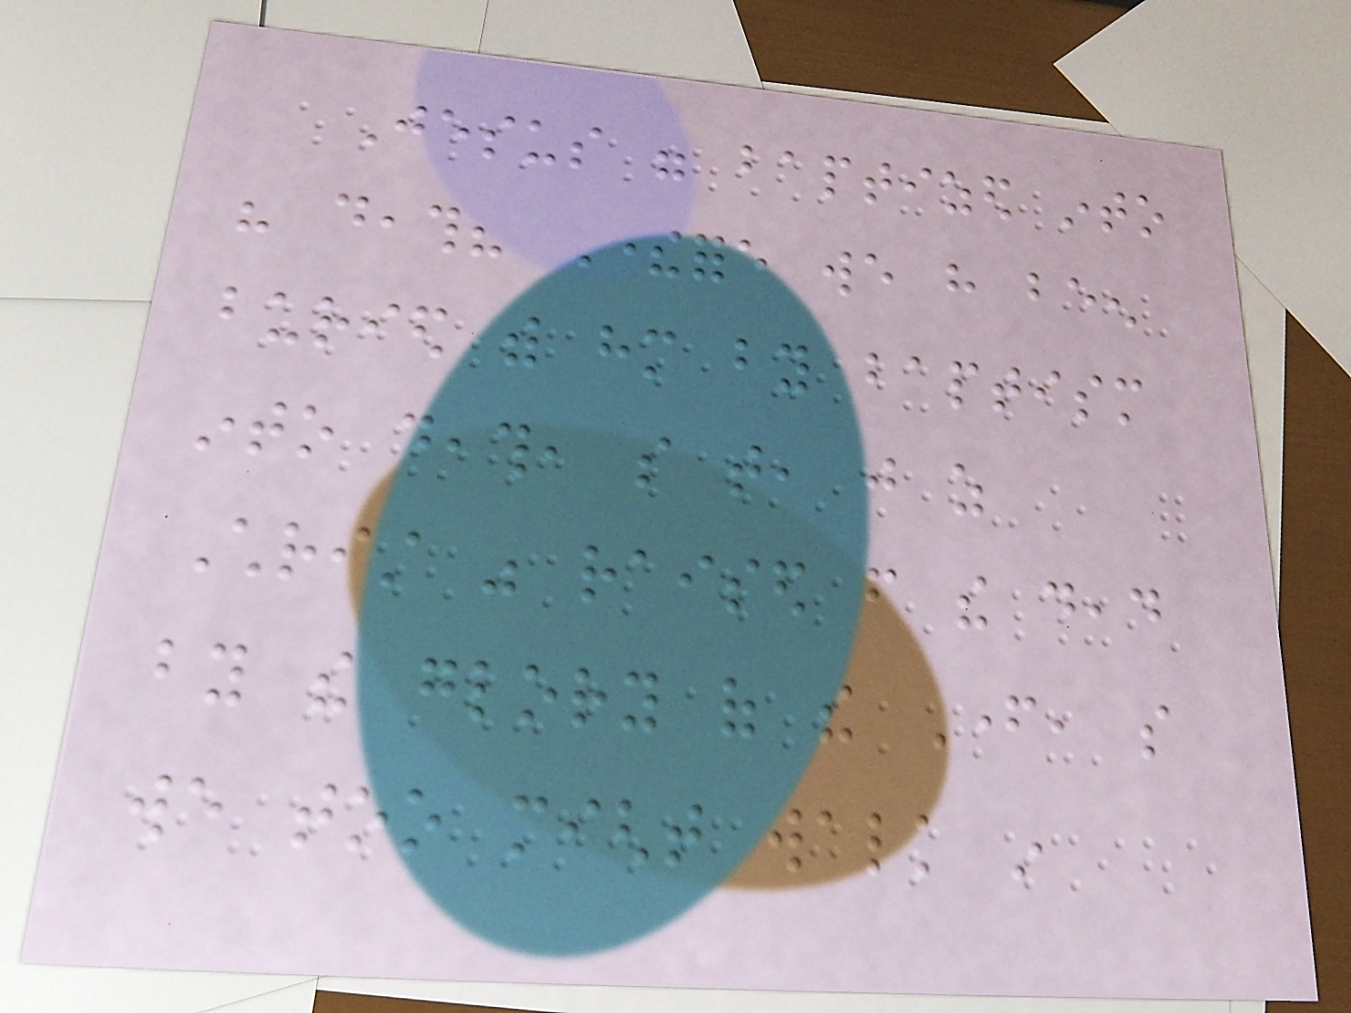Jesus were baptized into
his death? Therefore we have been
buried with him by baptism
into death, so that, just as
Christ was raised from the dead
by the glory of the Father, so
we too might walk in
